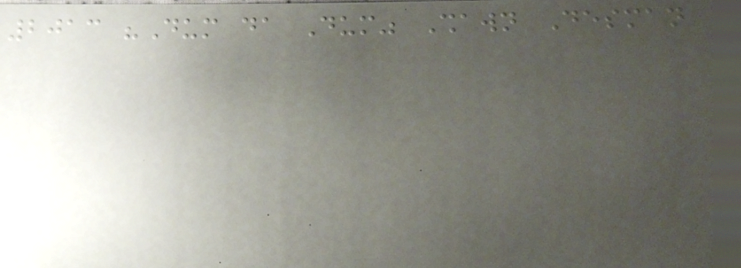2013 "Dum da Dum" Shawn Desman
